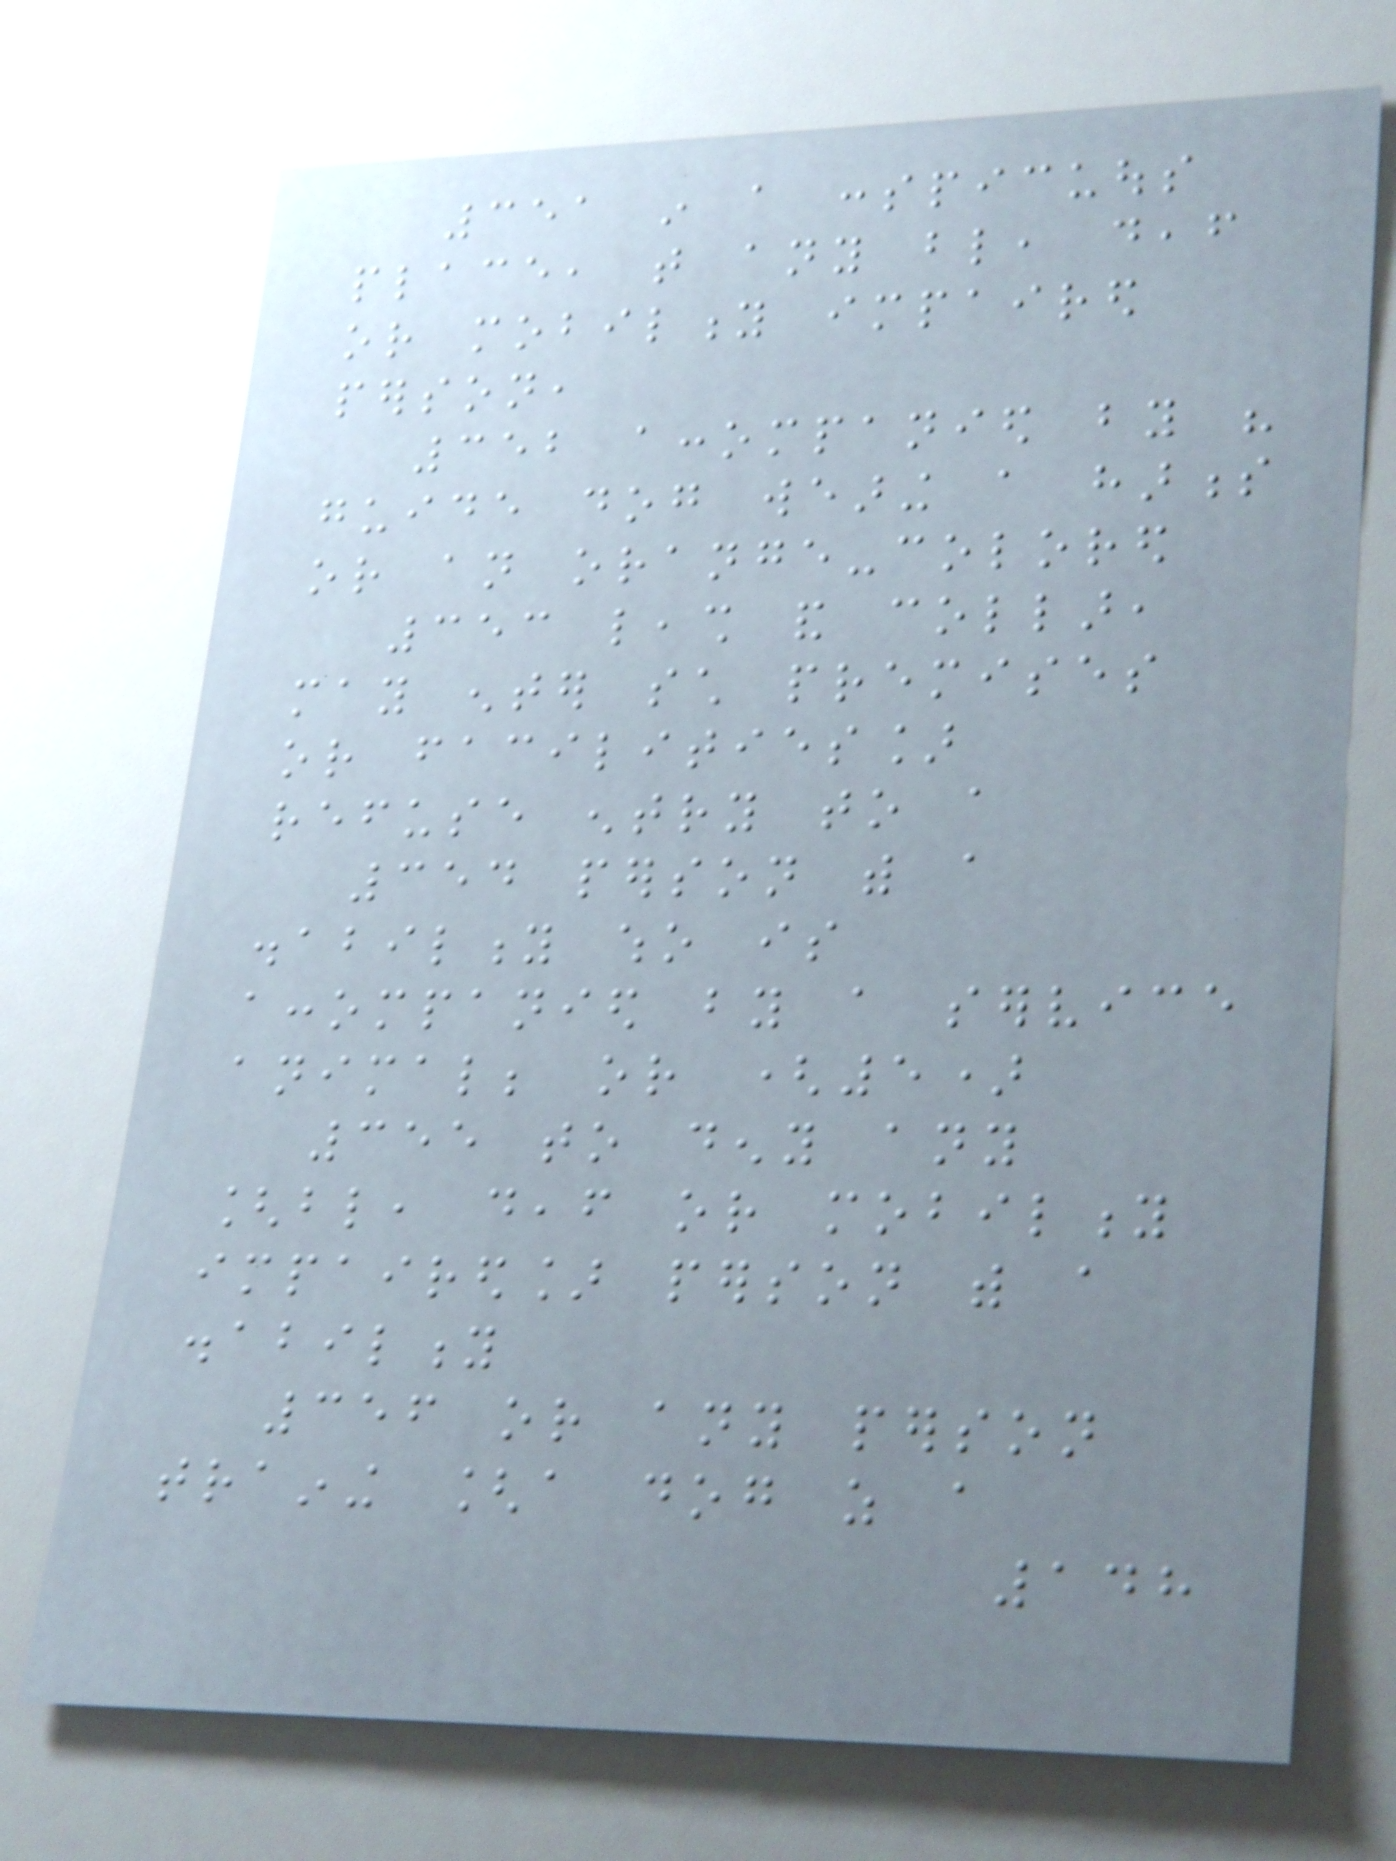351 in a conspicuous
place, that any blind, deaf
or mobility impaired
person,
352 accompanied by his
guide dog wearing a harness
or an orange-colored
353 leash and collar,
may enter such premises
or facilities]
refuse entry to a
354 person with a
disability who is
accompanied by a service
animal; or (5)
355 to deny any
[blind, deaf or mobility
impaired] person with a
disability
356 or any person
training [a dog as a
148
